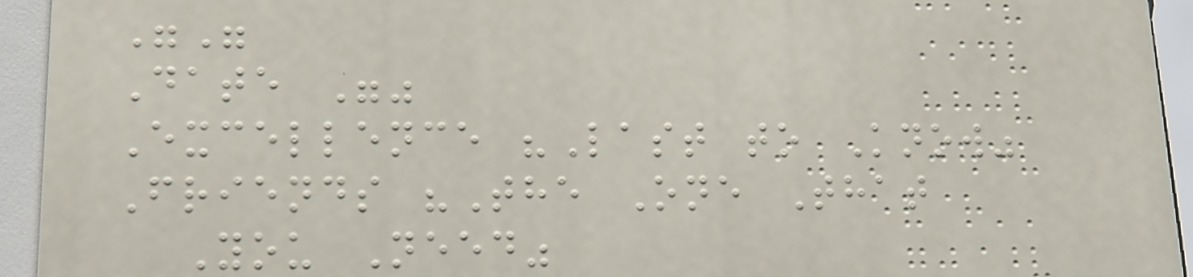""
Date ""
Excellence "Last to Know"
Friends "The One That
You Need"
